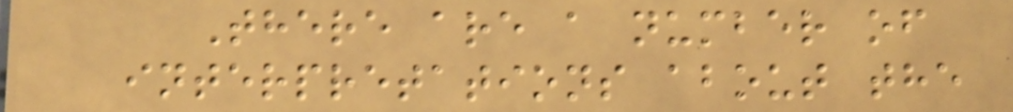There are a number of
interpretations about the
